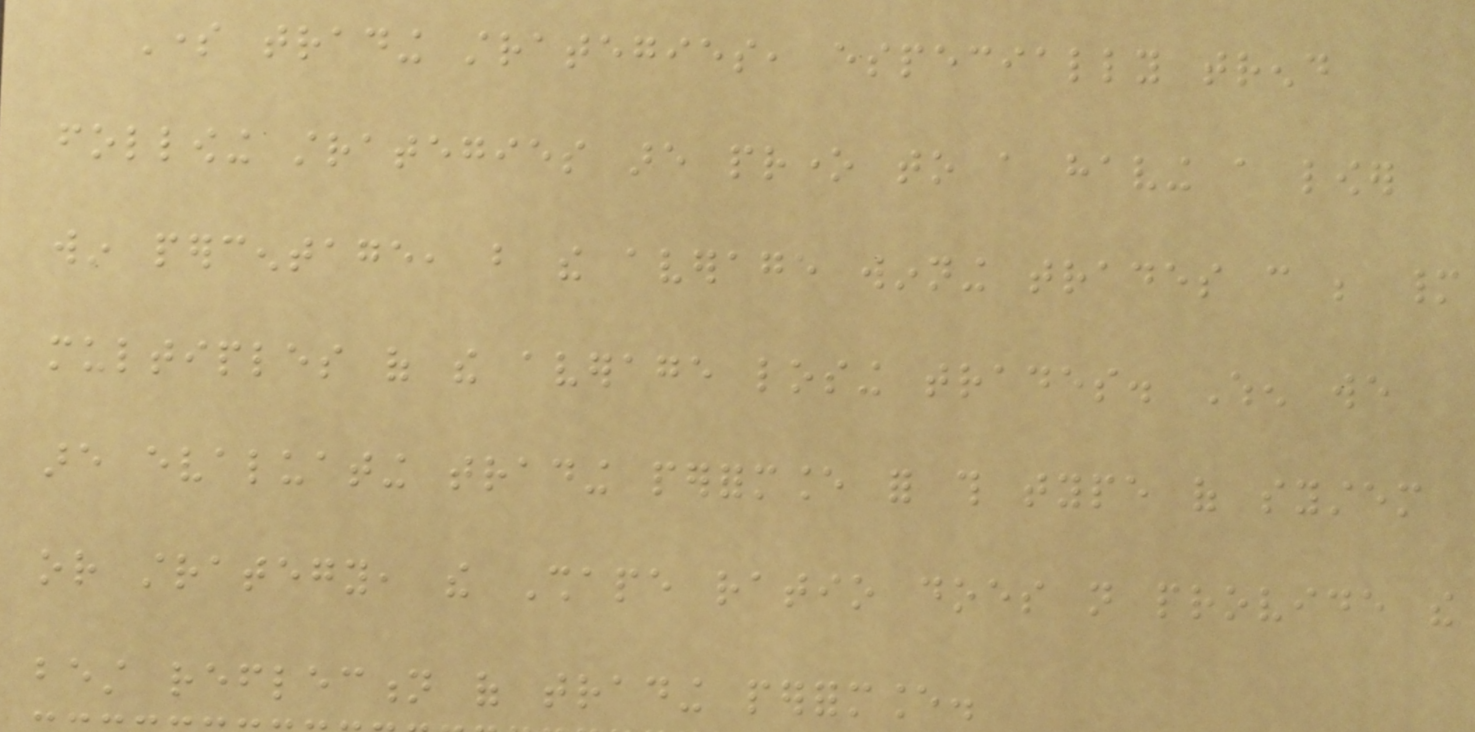Some trading strategies, especially trend
following strategies are prone to a having a lower
win percentage, but the average winning trades can be many
multiples of the average losing trades. When we
are evaluating trading performance for this type of system
or strategy, the Shape ratio does not provide the
best reflection of trading performance.
